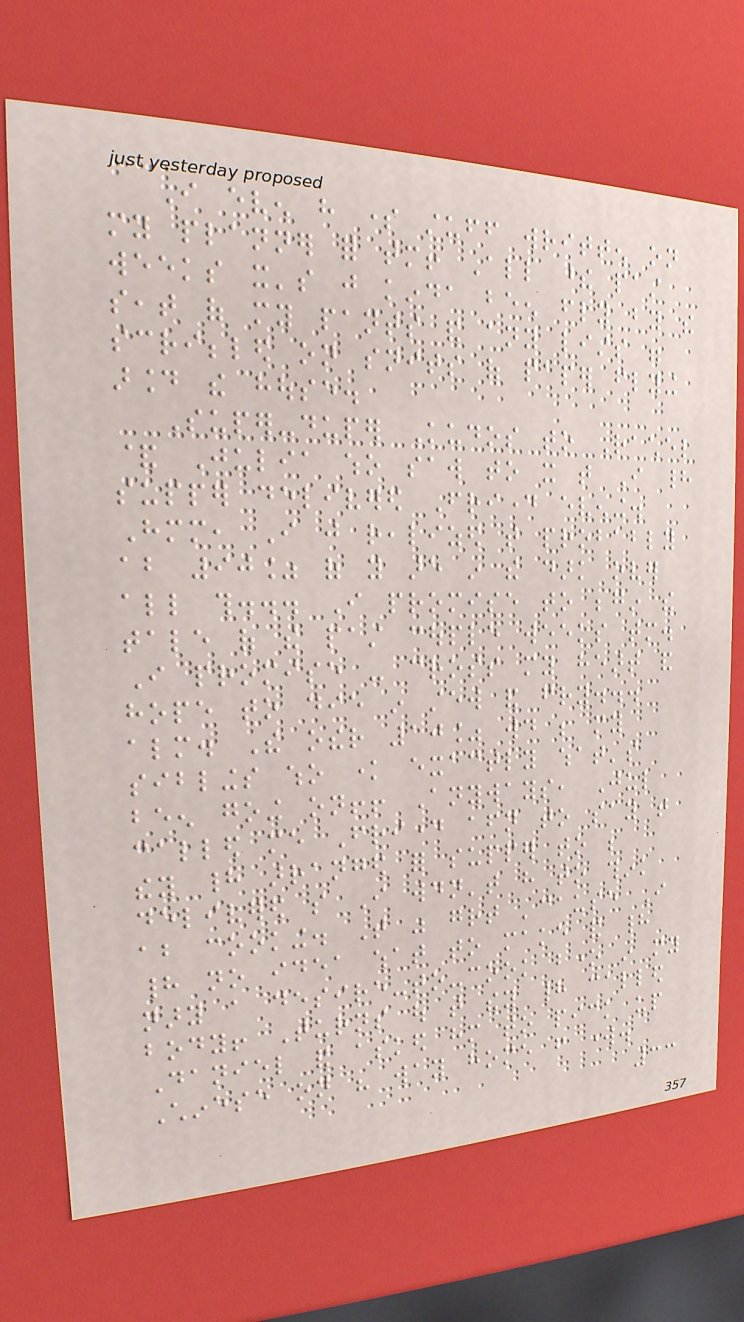I even have some stuff written on
my planner for tomorrow! All these past
weeks it's just kinda been fly by the
seat of my pants and any lists were
scribbled on snits of paper flying
around the house.
Super-duper Kudos to Rachel
& Julia who saw to it that I had
supper delivered Friday evening.
Hmm, I just realized that probably
about 90% of you are in the dark over
all this... I promise to begin the
tale of the past couple weeks tomorrow.
I promise - cross my heart and
hope to die in stew and fry...
almost. The other 10% would be my
siblings who know exactly what's
been going on!! Anyways, Jul
called me Friday afternoon to say that
they had arranged for supper to be
delivered so I wouldn't have to think
about cooking. That was great 'cause I
had no idea what to make and had
nary a desire-to-cook bone in my
body! Turns out that they had called
Daniel and asked him to pick up
Chinese on his way home from work.
33
